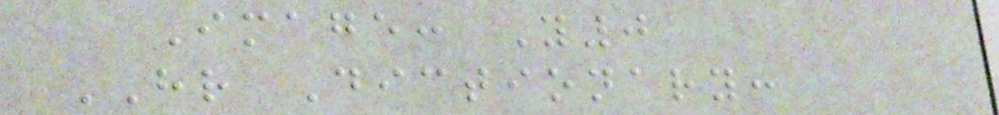Image: Y0
HR Dictionary:
